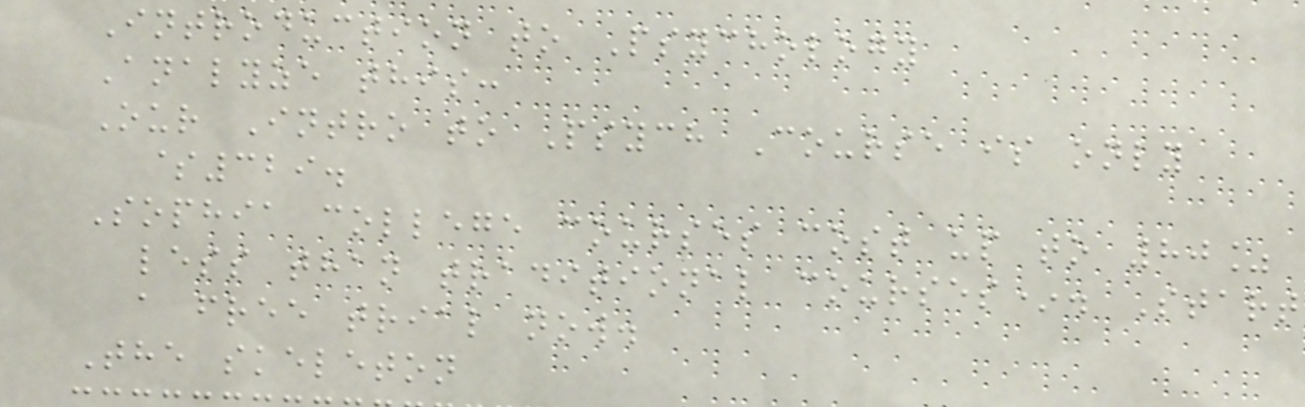Introduction to Psychology
Analyze this:
Our Intro to Psych Course is only
$329.
Sophia college courses cost up to 80%
less than traditional courses*. Start
a free trial now.
The skeleton
